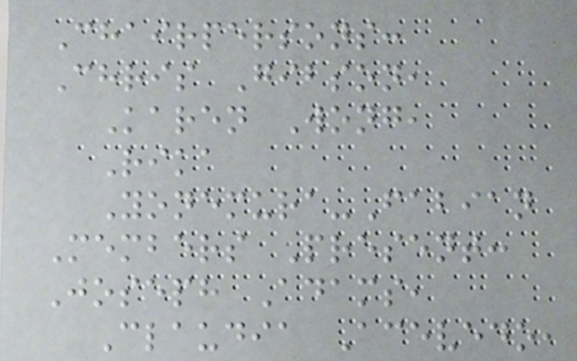Chairpersons:
Chris Gibson,
Karen Wong,
Rika
Yonemura-Fabian
Members Present:
Joseph Adams,
Claudia Acevedo,
